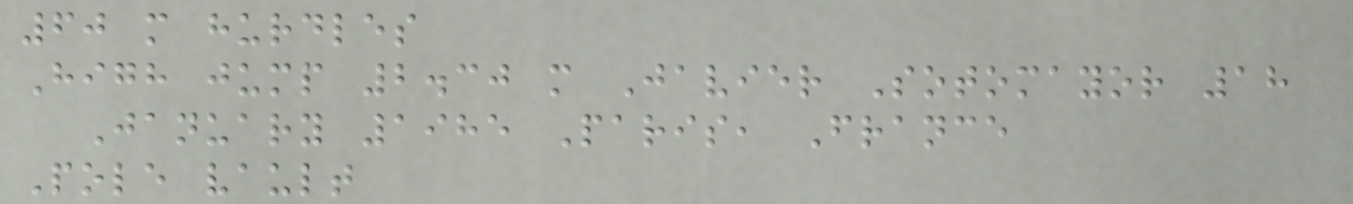60 m hurdles
High jump 2.30 m Javier Sotomayor 18
January 1985 Paris, France
Pole vault
